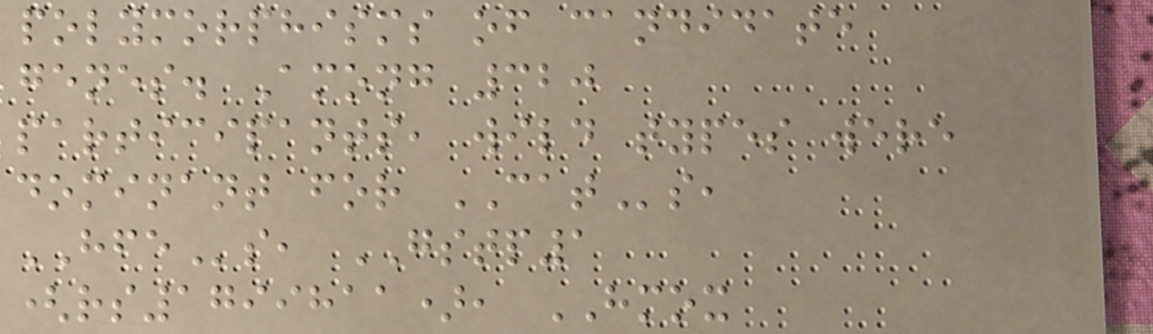polymorphisms of candidate
genes. Among 320
participants, wild types were
dominant for CATs,
HFEs, GSTP1
(rs1799811), HMOX
